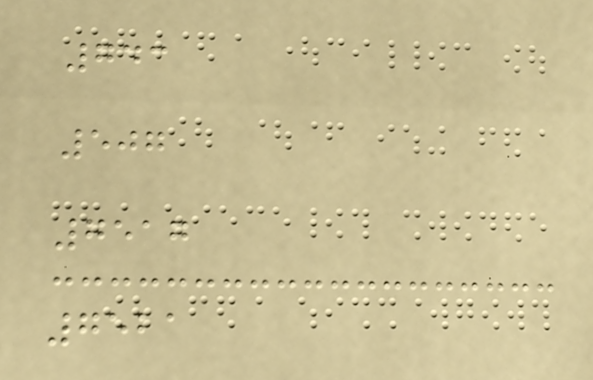743
507
7517
7521
